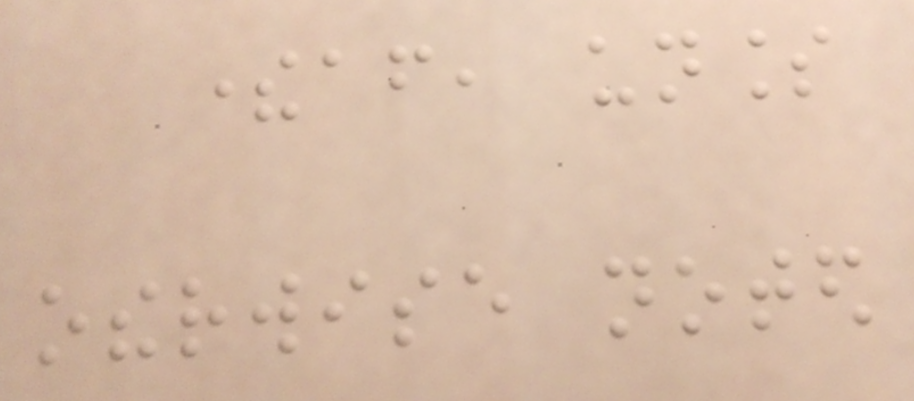thereafter, unless
otherwise noted
